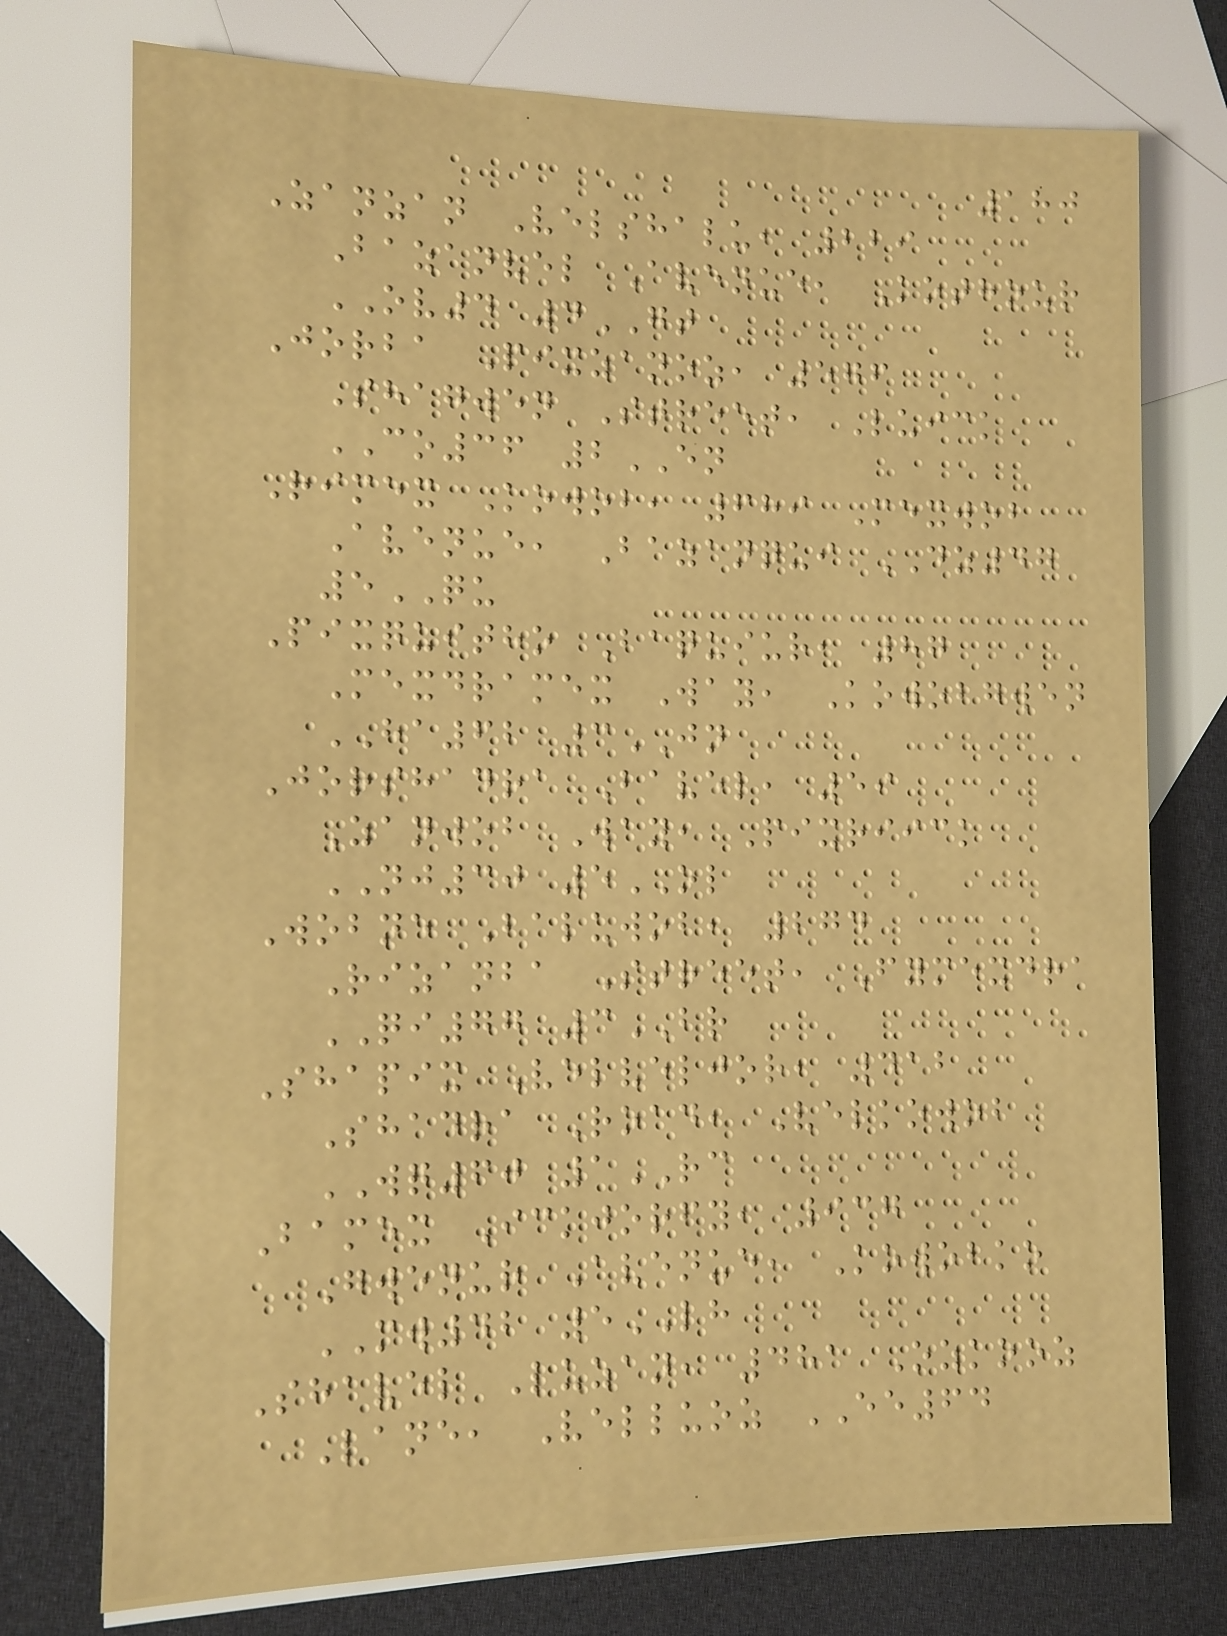180
Zanzan Velshalu, 229
Bazanvel Avenue, Kothour
OV4 4GT
Jorba Pixzanoz, 576
Shagwen Street, Luick
CO36 2EN
Rimex Kowob, 689 Mexwob
Avenue, Bazanqui DZ47
5QU
Pixquitho Baquiur, 87
Mexdramex Way, Kowobgwen
HA62 3JN
Jorshadra Bavel, 59
Zanwob Way, Pixriick
NJ30 5OL
Wobne Baluwob, 274
Rizanba Street, Fymexdra
QI77 3BR
Shapix Velveljor, 412
Shadra Road, Velkowob
WQ60 1RC
Bamex Ickjorfy, 937
Gwenur Avenue, Kowobko
MW42 5LH
Shavel Luzan, 481 Ozkooz
Lane, Velluoz EE64
